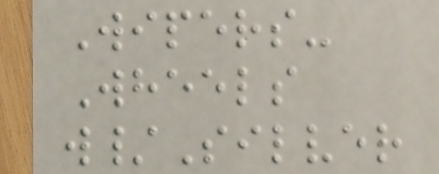Wipers-
Wheels
w/Silver
